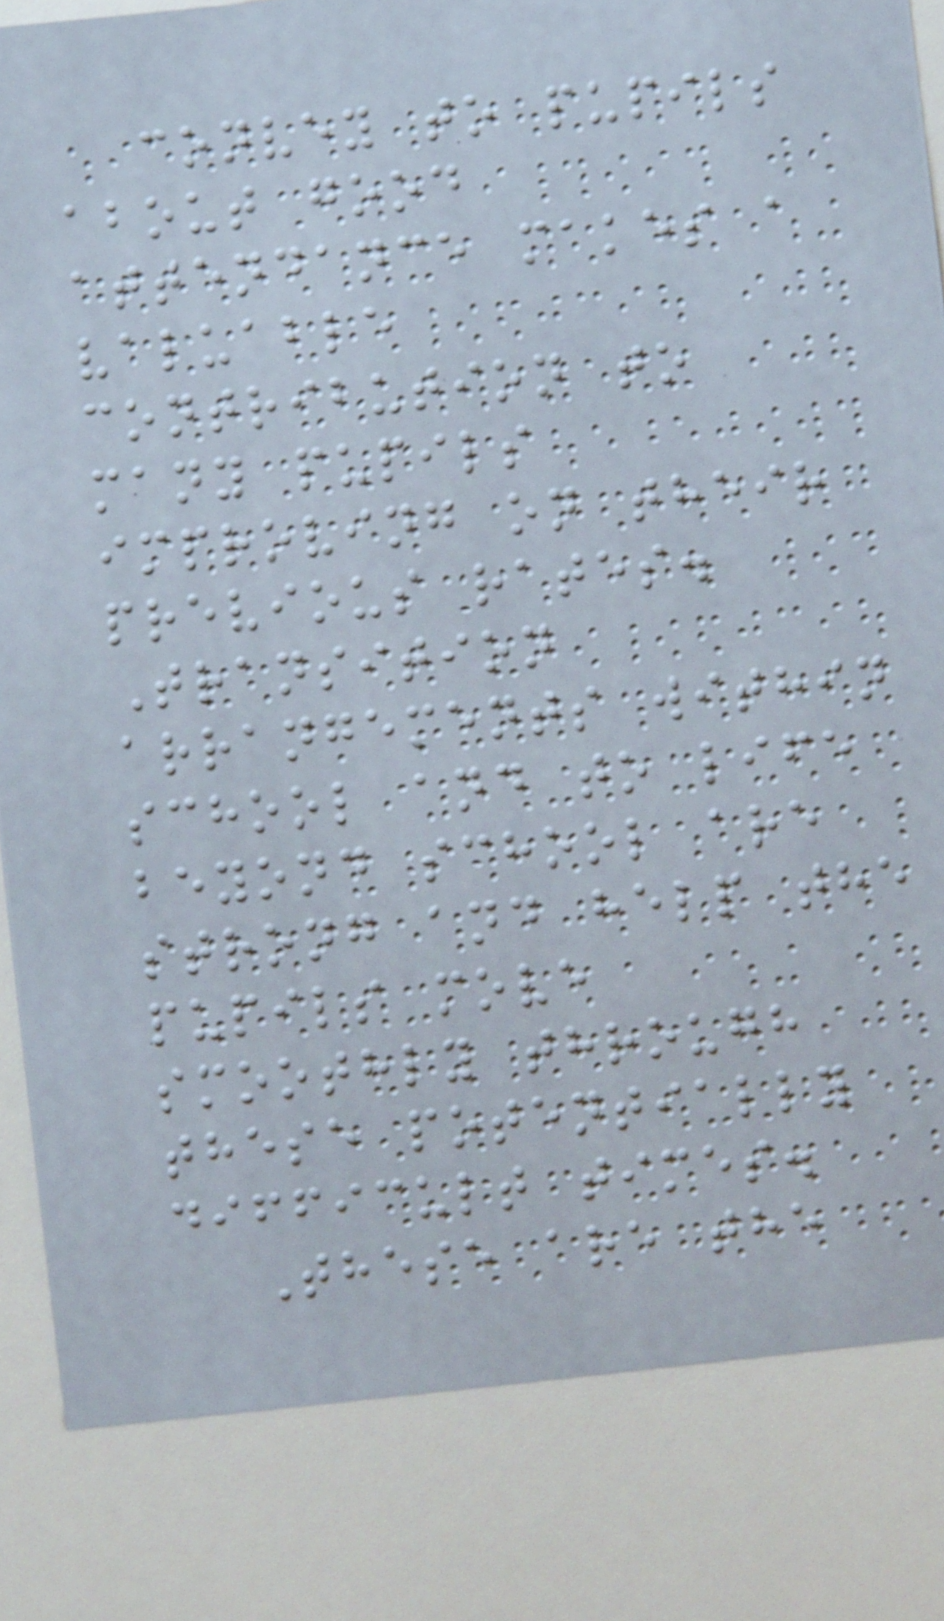convey to pupils
about good
attendance makes a
valuable
contribution to
many pupils
improving on their
previous rates.
Transition
arrangements within
school and to life
beyond school are
strong and help the
pupils move
smoothly through
these potentially
difficult times.
These are the
